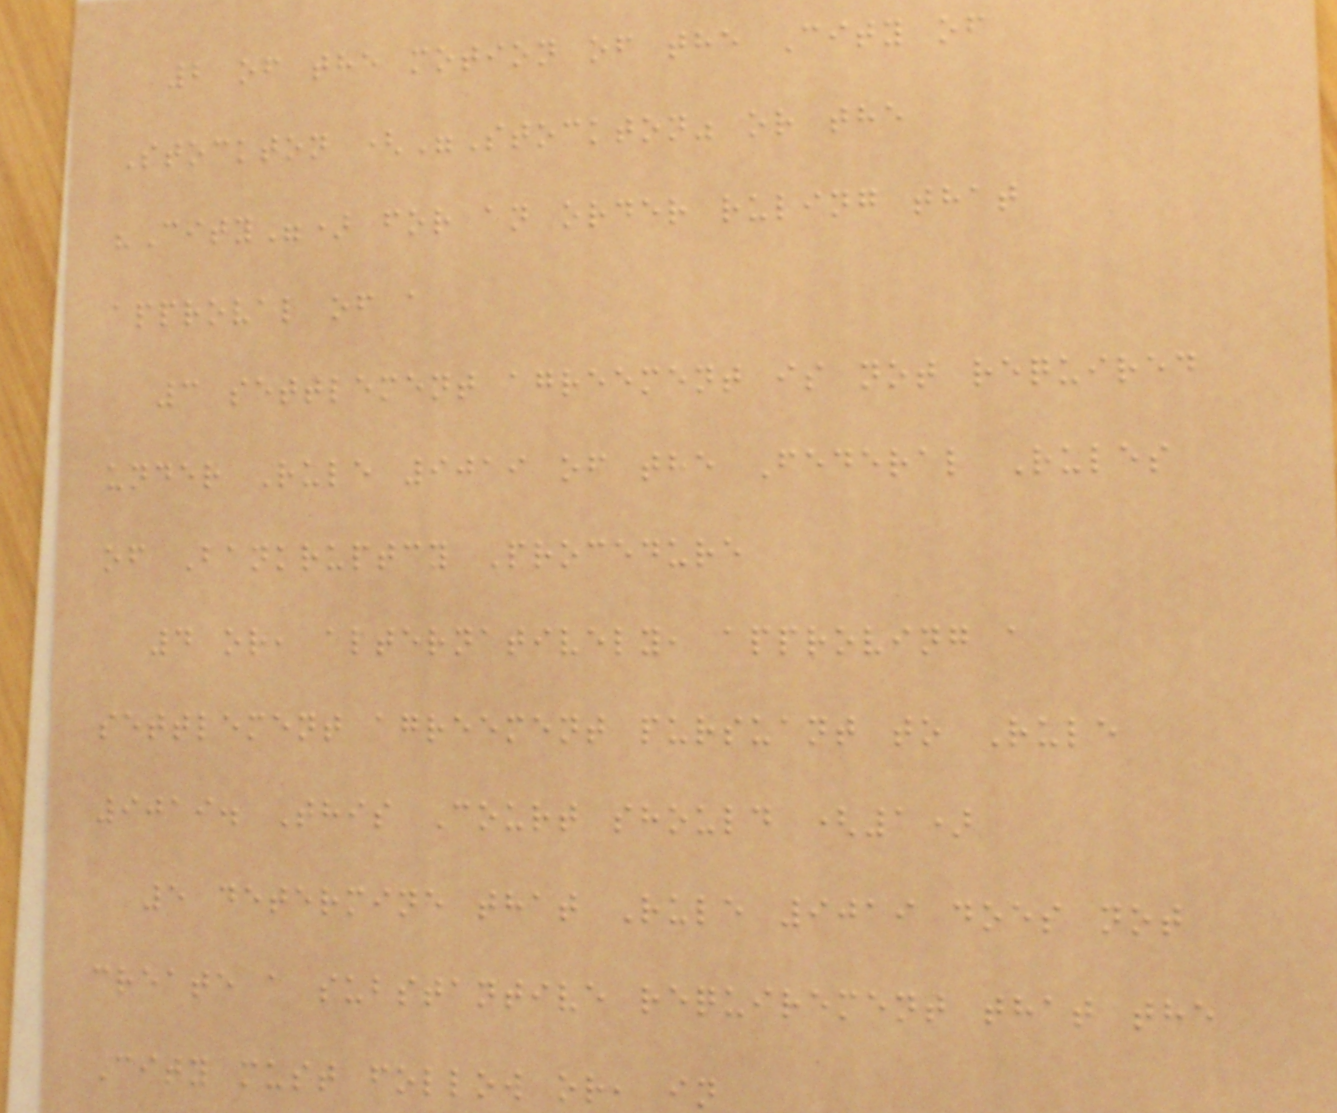2 of the motion of the City of
Stockton ("Stockton" or the
"City") for an order ruling that
approval of a
3 settlement agreement is not required
under Rule 9019 of the Federal Rules
of Bankruptcy Procedure
4 or, alternatively, approving a
settlement agreement pursuant to Rule
9019. This Court should (1)
5 determine that Rule 9019 does not
create a substantive requirement that the
City must follow or, in
